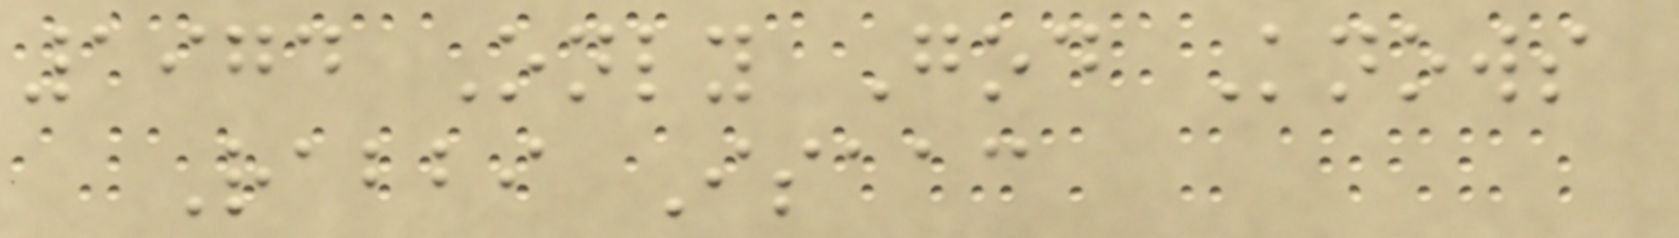1974 Only God Knows
Rabbi Isaac
